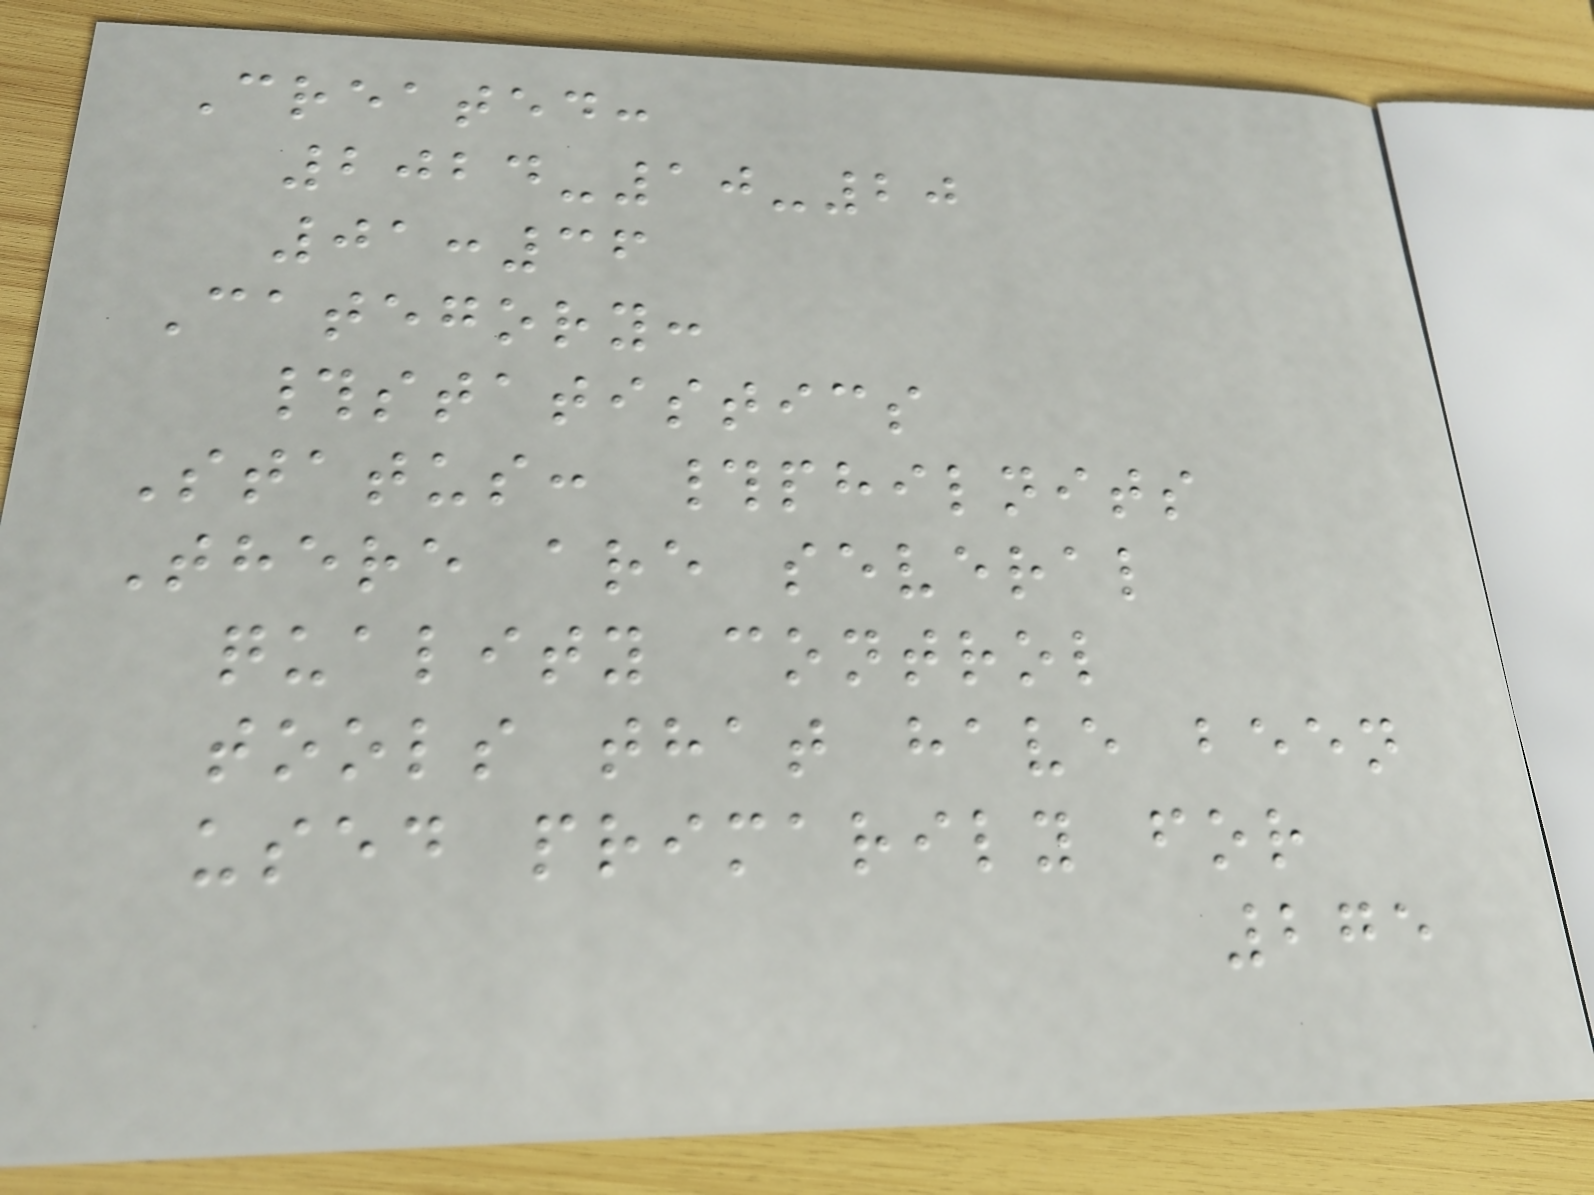Created:
2024-10-20
01:36
Category:
#statistics
Status: #philnits
There are several
quality control
tools that have been
used primarily for
275
